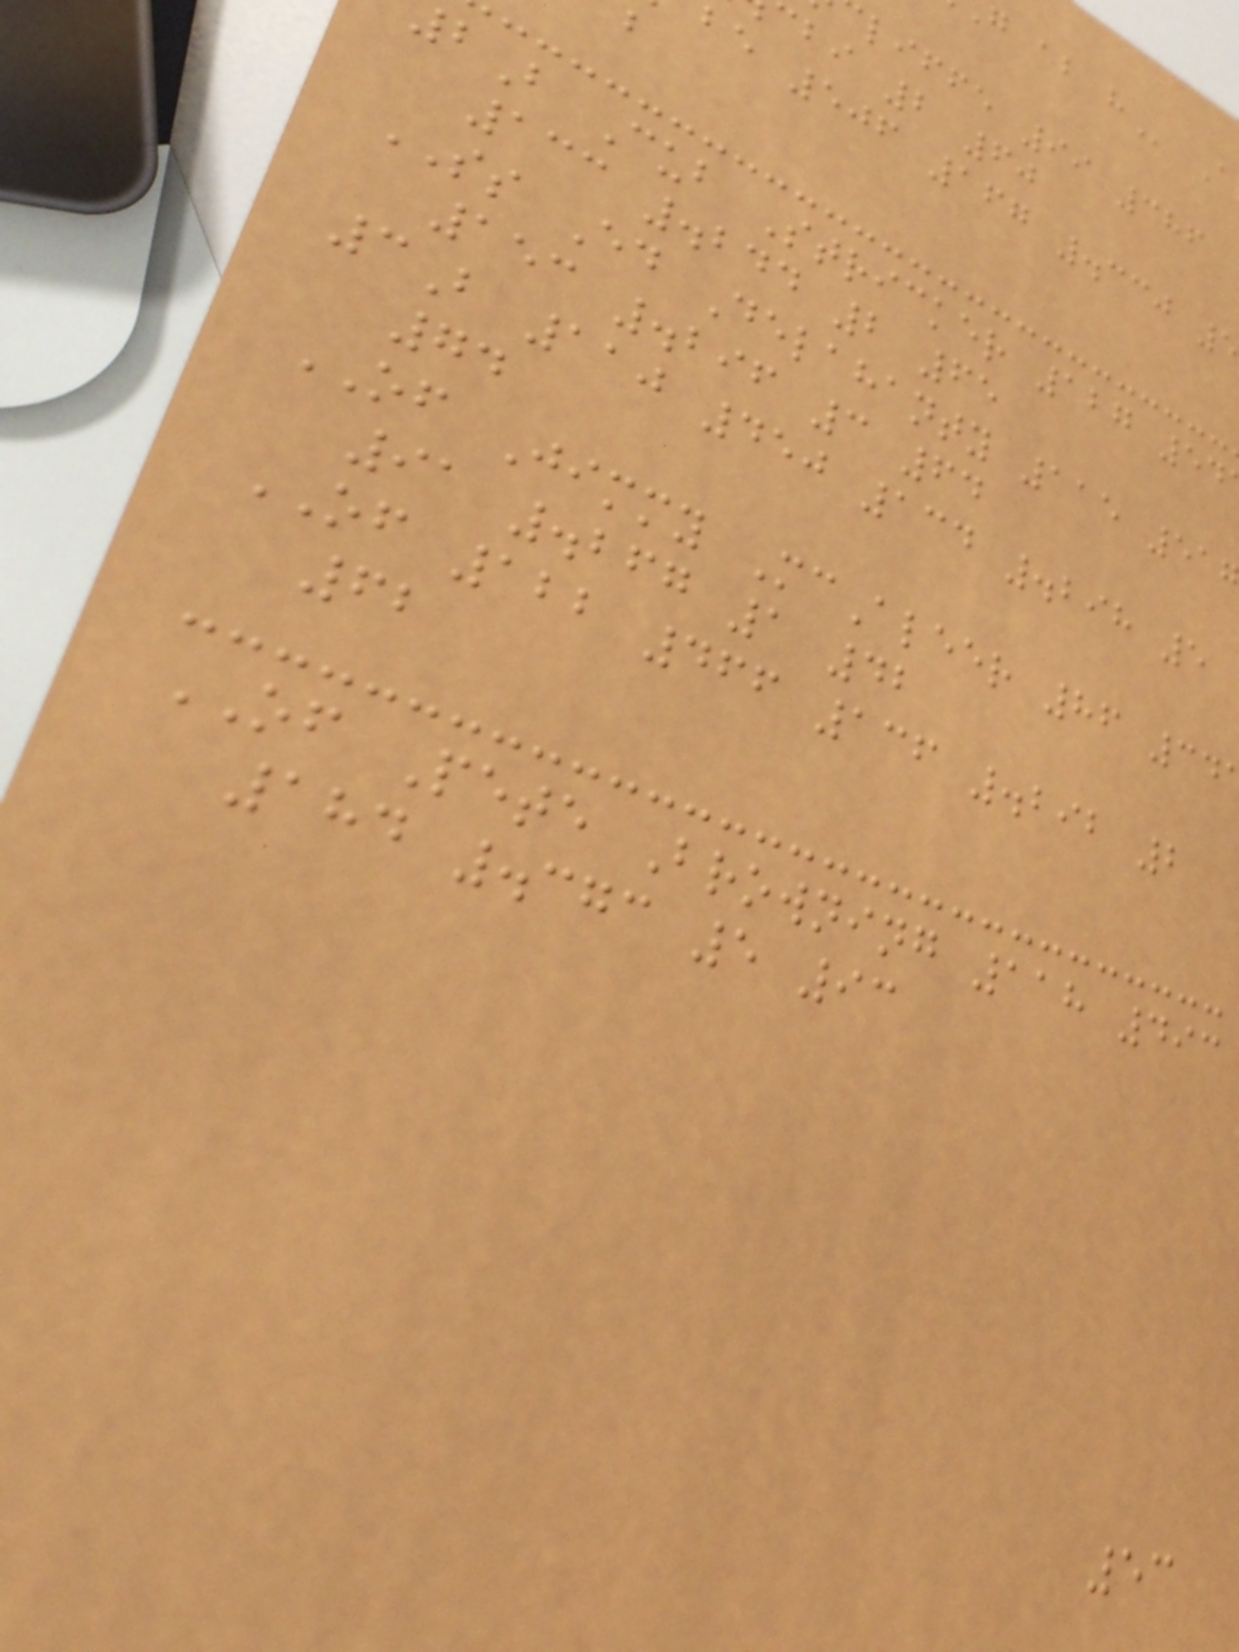liffe 99 386
bi 2 60
be 506 167 .330 5
B Cub Stricker 127 54
133 .244 2 65
SS Ed Delahanty 115 51
153 .296 3 64
3B 110 450 134 .298 5
74
OF Jimmy McAleer 86 34
91 .267 1 42
OF 122 466 136 .292 2
62
OF Pete Browning 118 493
184 .373 5 93
53
